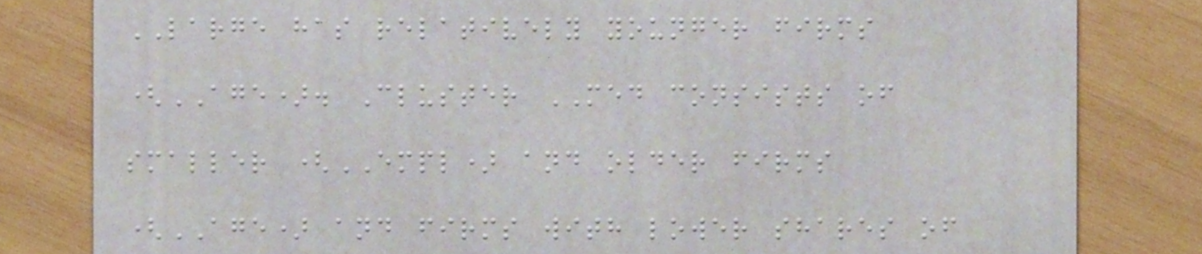LARGE has relatively younger firms
(AGE). Cluster MED consists of
smaller (EMPL) and older firms
(AGE) and firms with lower shares of
